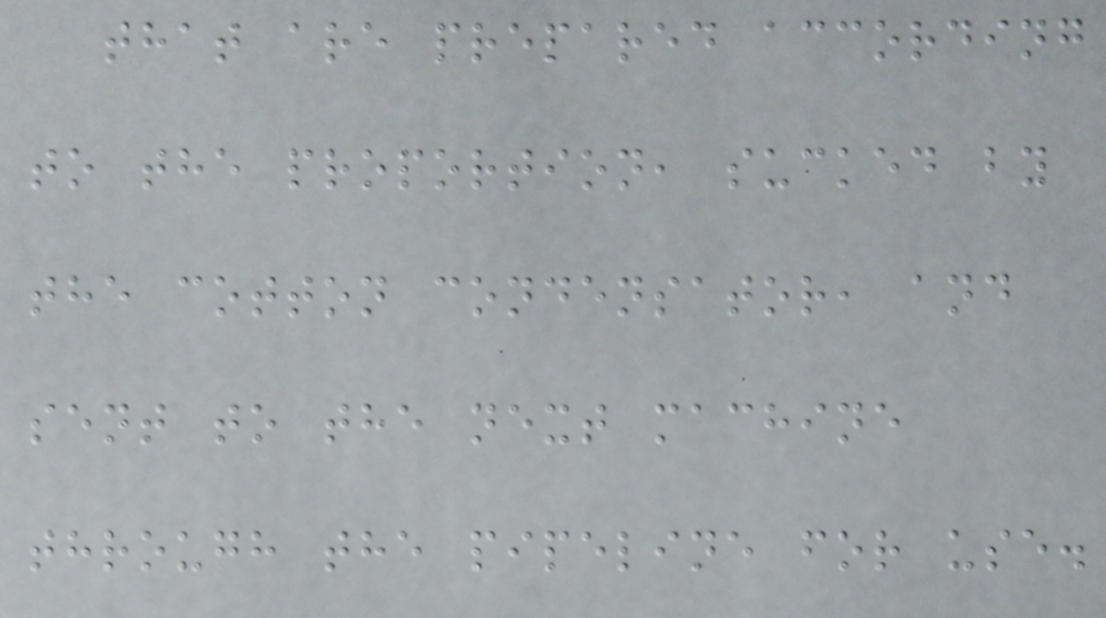that are prepared according
to the proportion, sucked by
the cotton condensator, and
sent to the next machine
through the pipeline for use.
